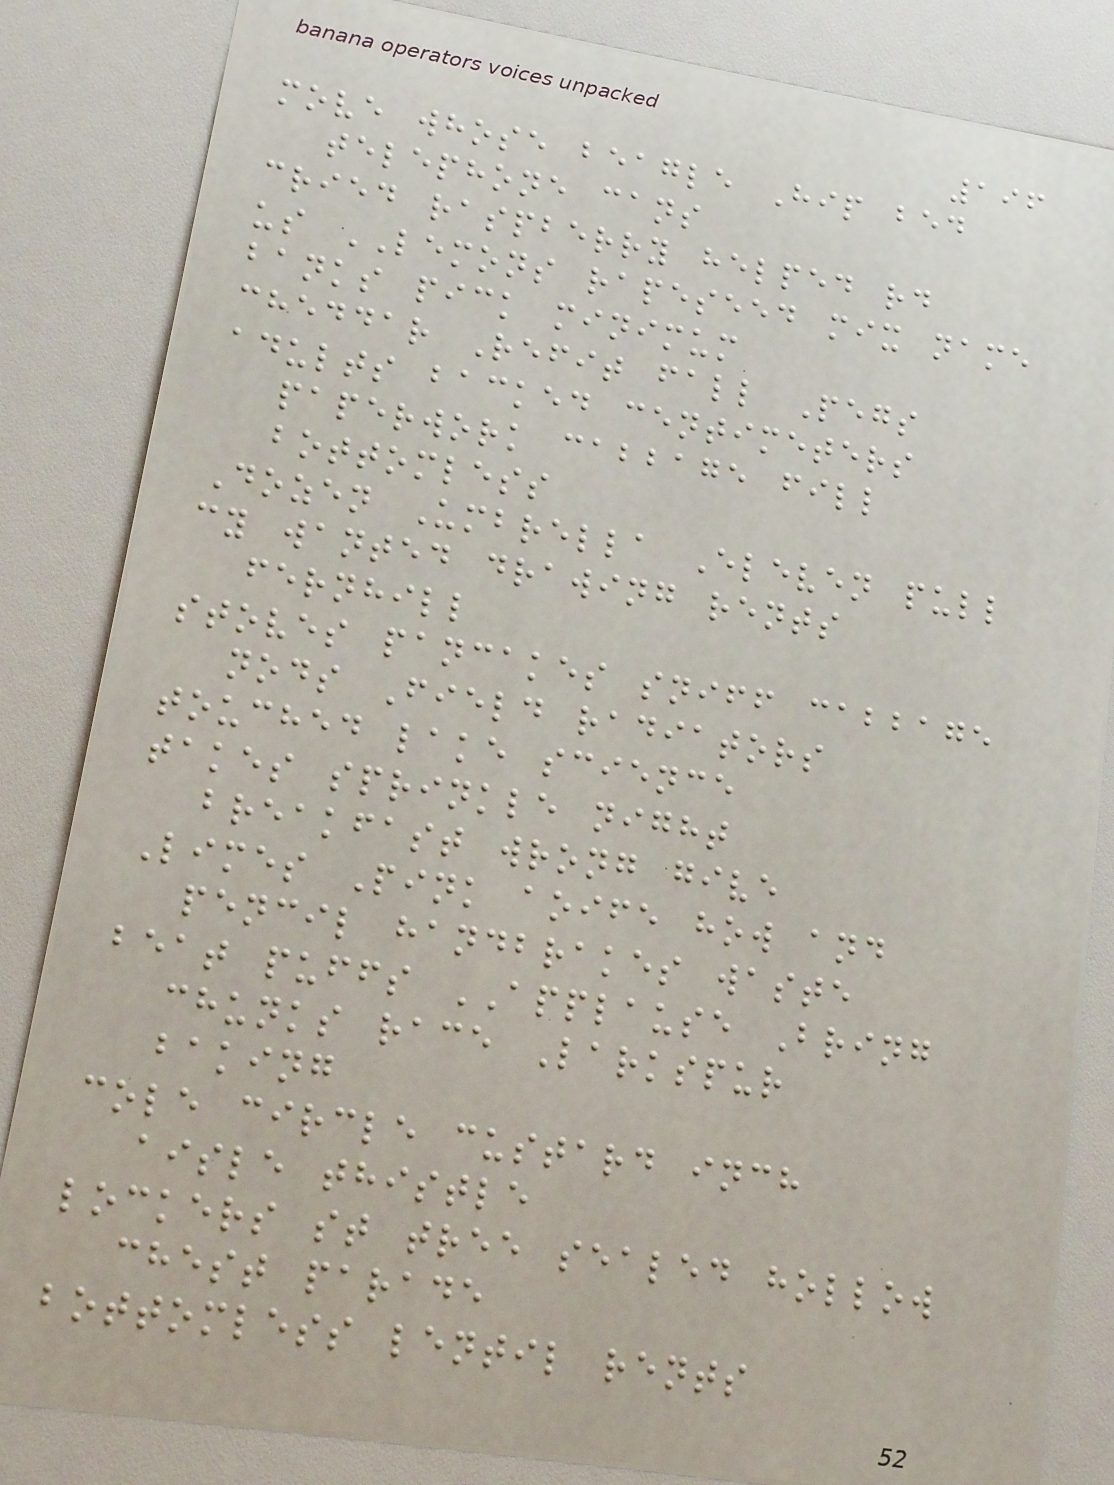196
move whose beagle Hip bed
telephone cans
cried raspberry helped rd
us LEMONS rapeseed mix name
banks pick minimum
cheddar Refit fall Pegs
adults backed centimeters
paperwork cabbage fill
bottomless
Dozen Umbrella Eleven pull
cy wanted drawing rents
fernhill
stoves pancakes sniff cabbage
nods Field radiators
touched lake science
takes sprinkle night
breakfast wrong give
Limes Pink aoife how and
pencil handbrakes waste
beat puffs APPLAUSE Bring
chunks race Larkspur
baking
cole circle custard inch
aisle thistle
lockers st tree sealed hollow
chest parade
bottomless lentil rents
